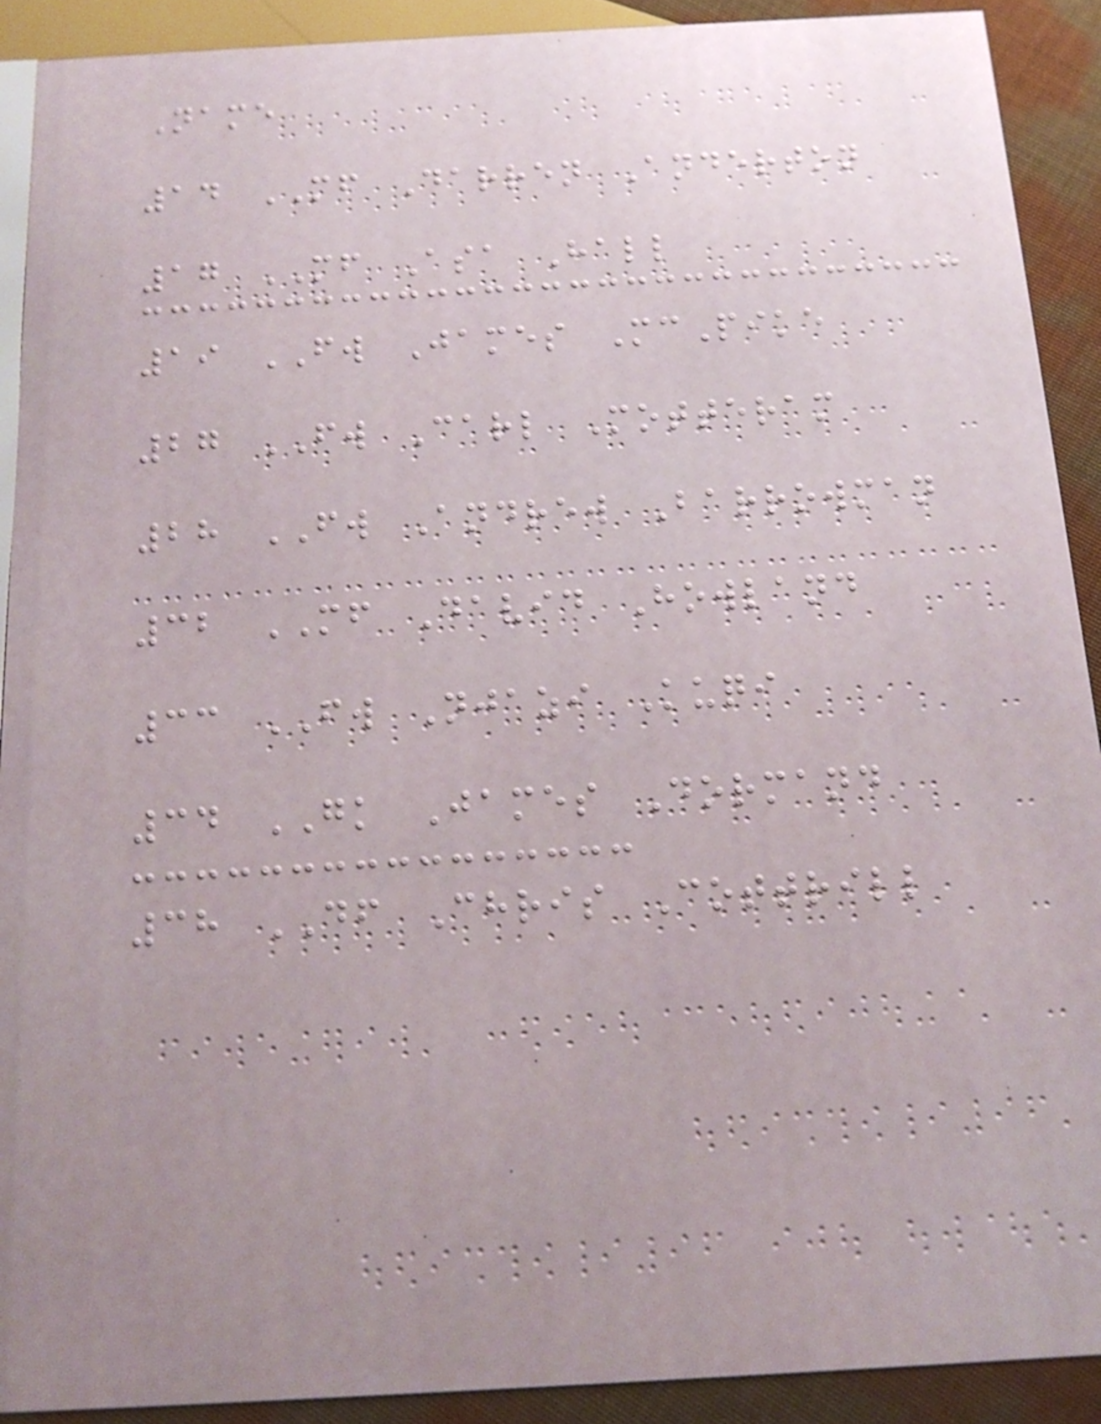Name
14 MF Darren Anderton
17 MF Asa Hall
19 FW James McPike
27 FW Carl Motteram
28 FW Andrew Barrowman
32 MF David Howland
33 FW Njazi Kuqi
34 GK James Dormand
38 DF Chris Cottrill
